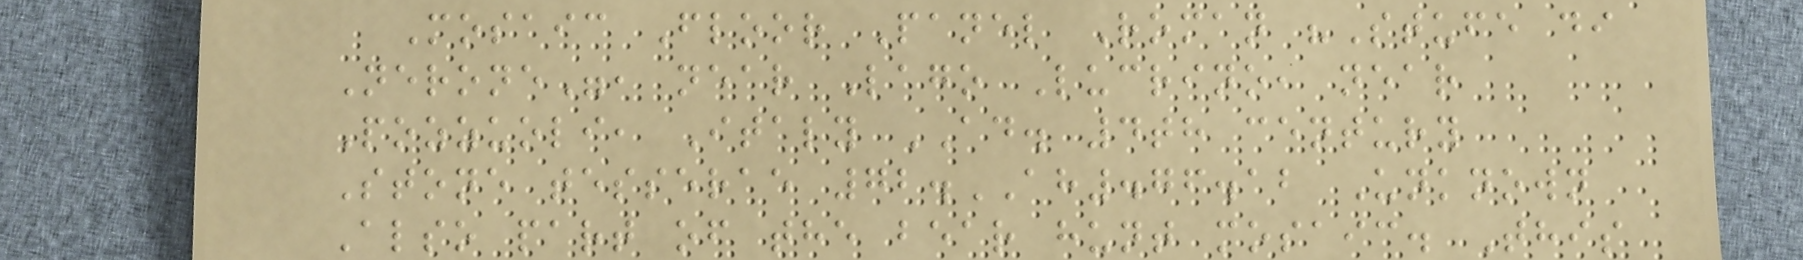Mosaic Floor Panel Roman "Stufe di
Nerone", near Lago Lucrino, near
Pozzuoli, Italy AD. 4th century
Stone tesserae 72.AH.76.12 Unknown
Also part of the bear hunt mosaic. This
